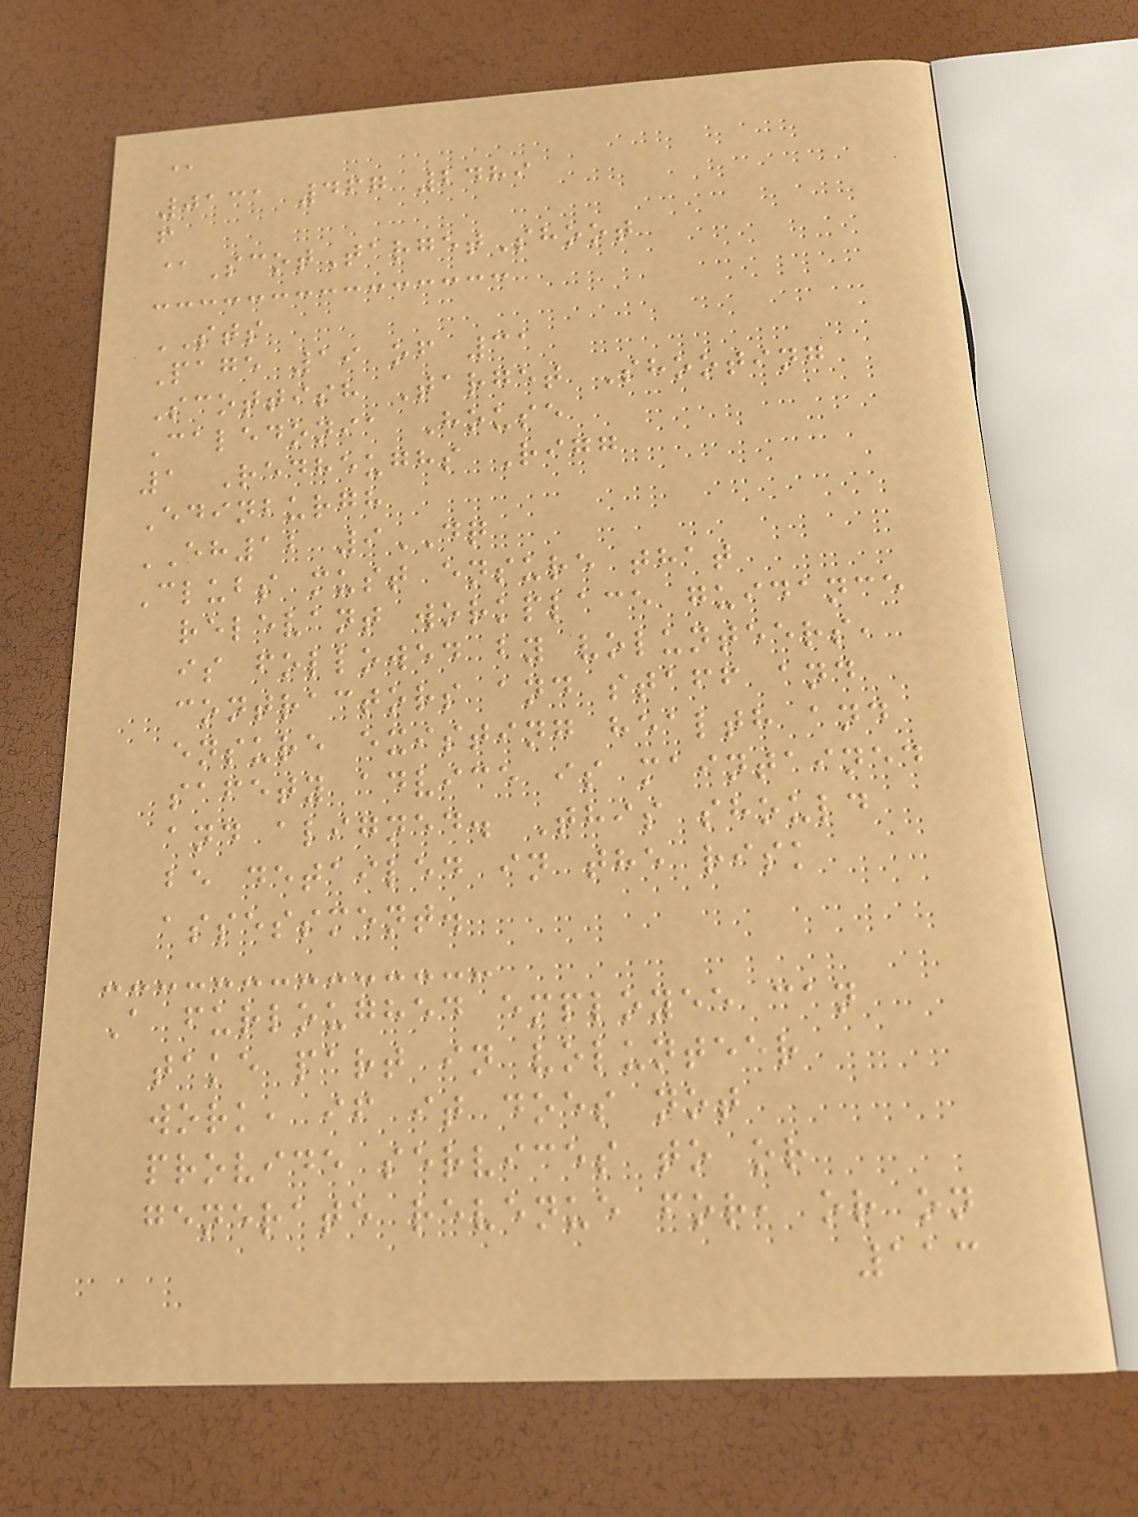@
0131 467 2489
f
@ScotTargetShoot
STS
Page 19 of 31
Scottish Target Shooting
Caledonia House
1 Redheughs Rigg
Edinburgh
EH12 9DQ
Clubs must ensure that
relevant workplace guidance
is followed by volunteers,
contractors and staff and
ensure existing health and
safety advice is maintained
and aligned. This should
be detailed in the risk
assessment.
A furloughed employee can
take part in volunteer
work, if it does not
provide services to or
generate revenue for, or on
113
